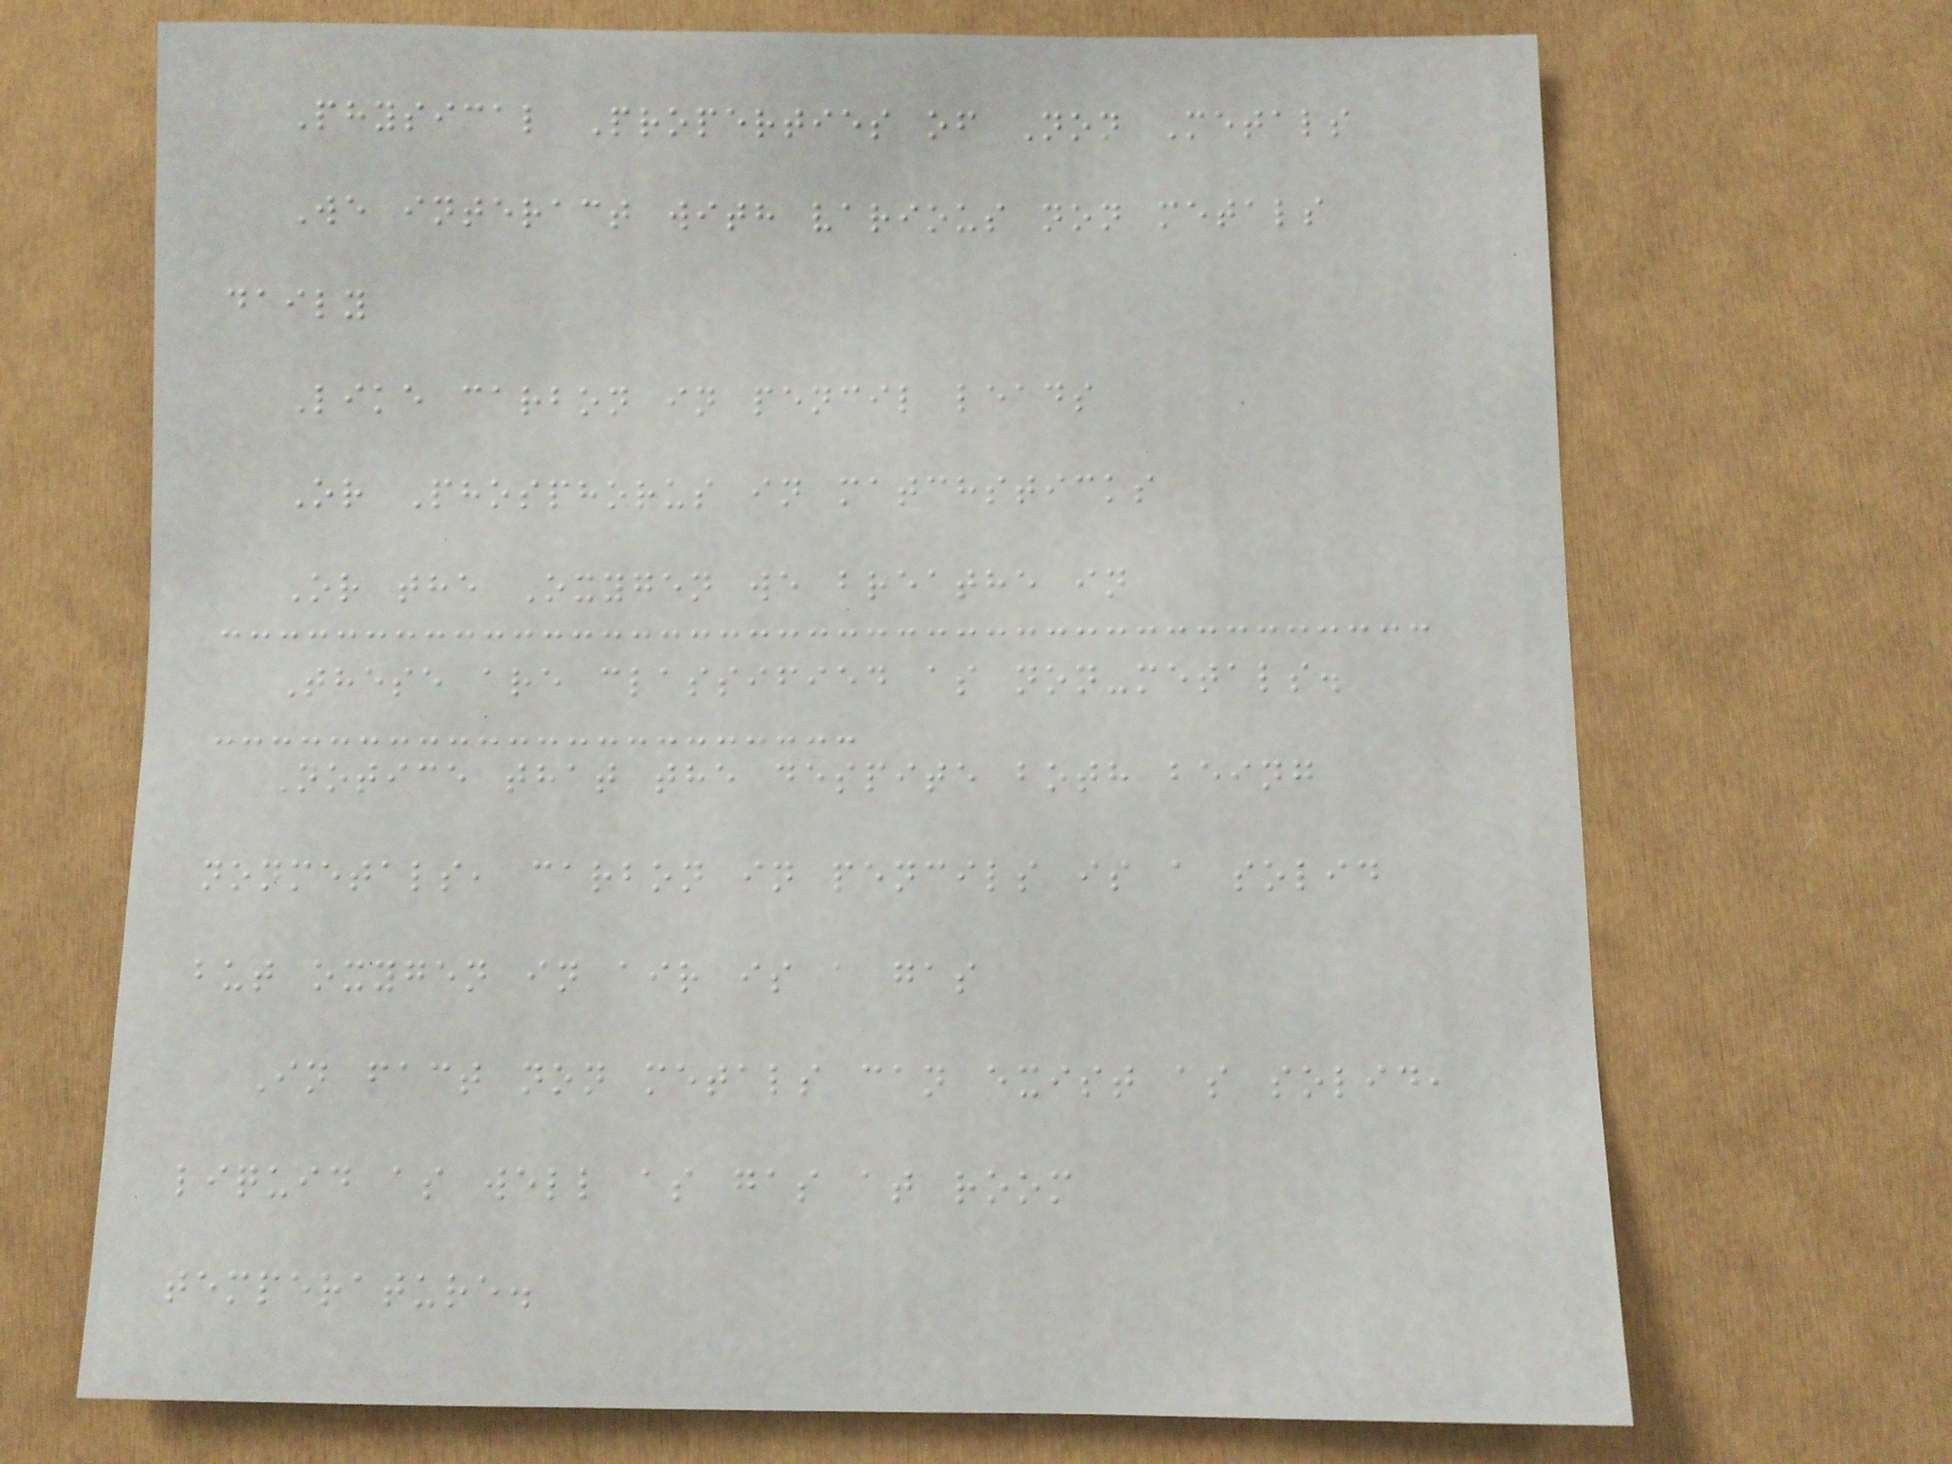Physical Properties of Non Metals
We interact with various non metals
daily
Like carbon in pencil leads
Or Phosphorus in matchsticks
Or the Oxygen we breathe in
These are classified as non-metals.
Notice that the despite both being
nonmetals, carbon in pencils is a solid
but oxygen in air is a gas
In fact non metals can exist as solid,
liquid as well as gas at room
temperature.
